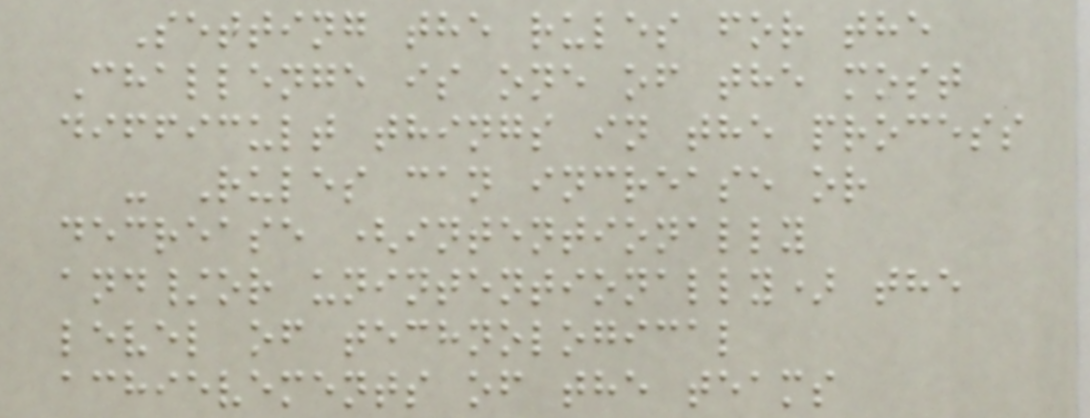Setting the rules for the
Challenge is one of the most
difficult things in the process
- Rules can increase or
decrease (intentionally
and/or unintentionally) the
level of technological
achievements of the teams
